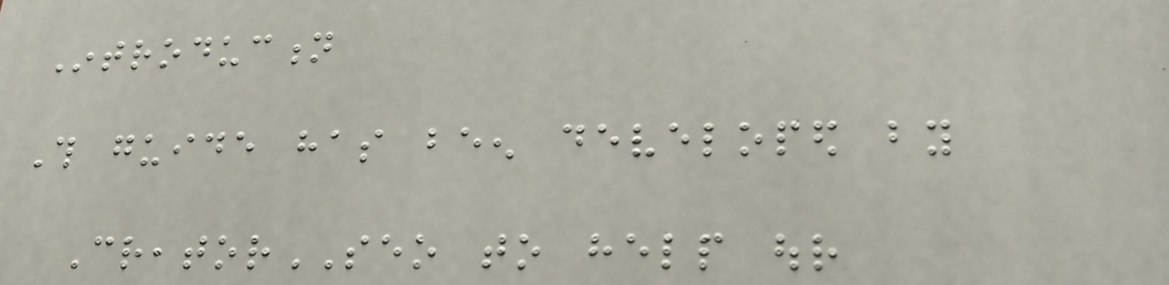Introduction
This guide has been developed by
CreatorSEO to help our
